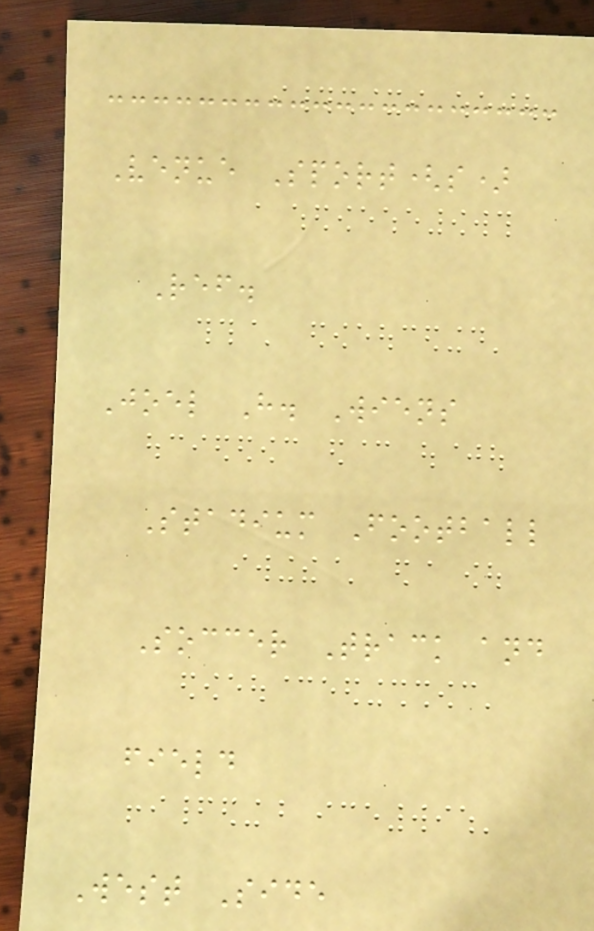Venue Sport(s)
Ref.
Joel H. Wiens
Stadium Football
Soccer Track and
field
West Side
